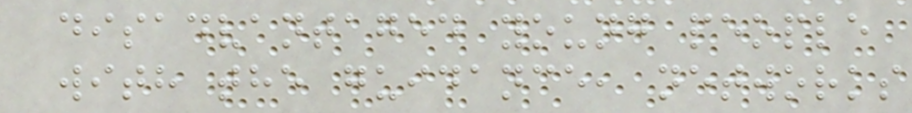disadvantaged young people
with the guidance, networks
